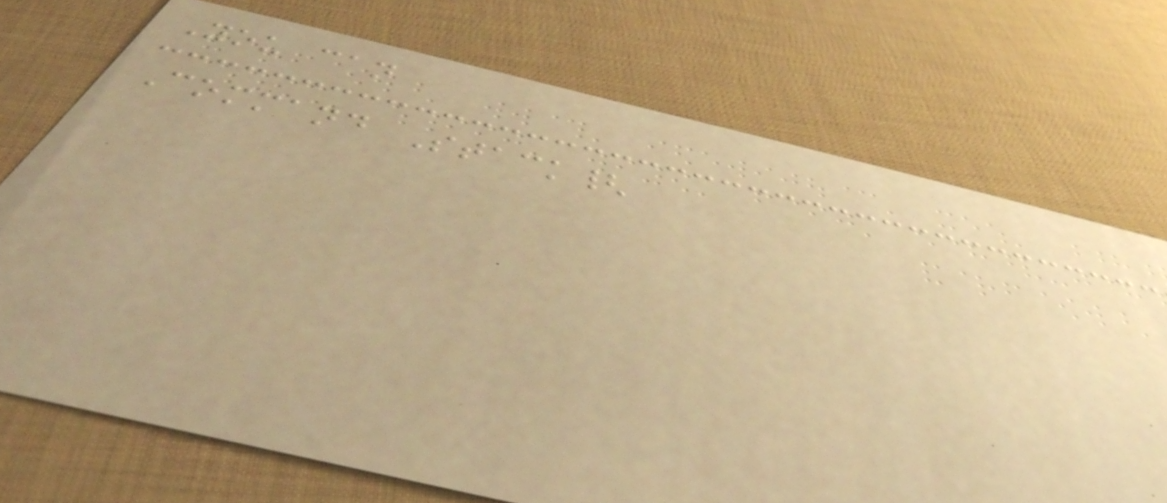You can
Command Stack{
